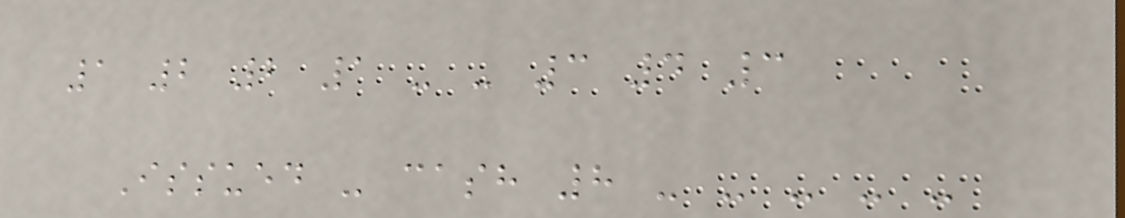1 2 2 1 - - 3 4 3
Issued - cash 8 - - - - -
